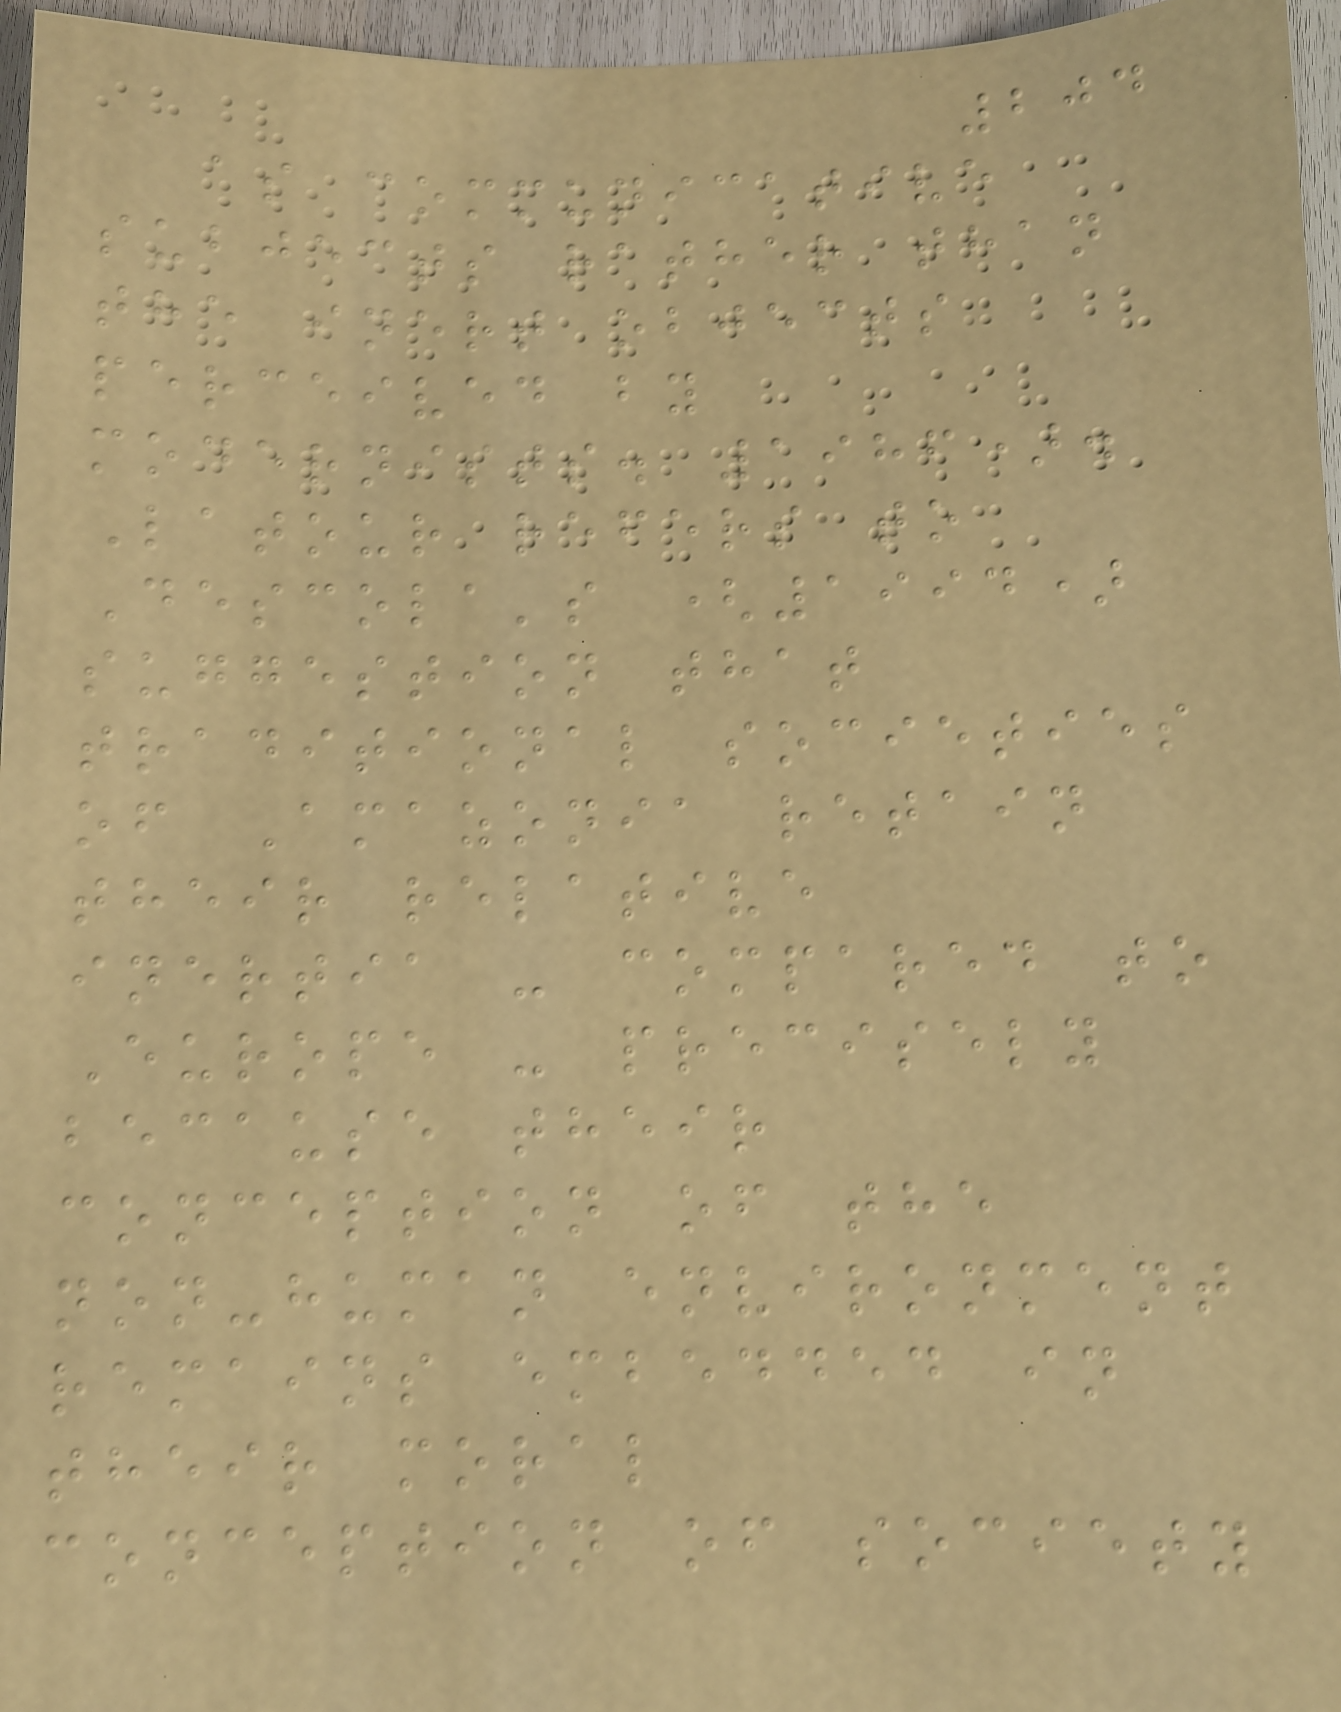204
as communicative
subjects rather than
the inert objects
perceived by
modernists. 1986).
Latour refers to
Descola's (1994)
suggestion that
traditional societies
of Amazonia retain
their relative
inertia - compared to
Europe - precisely
because their
conception of the
non-human environment
remains embedded in
their moral
conception of society
